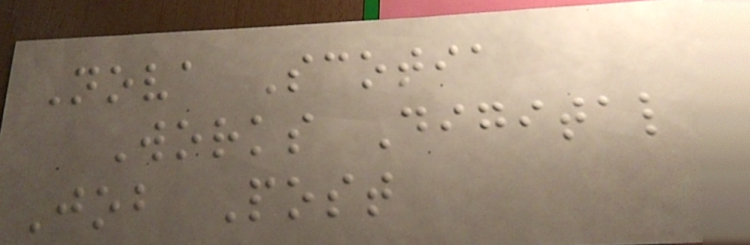Nova Scotia
Works Digital
Job Post
